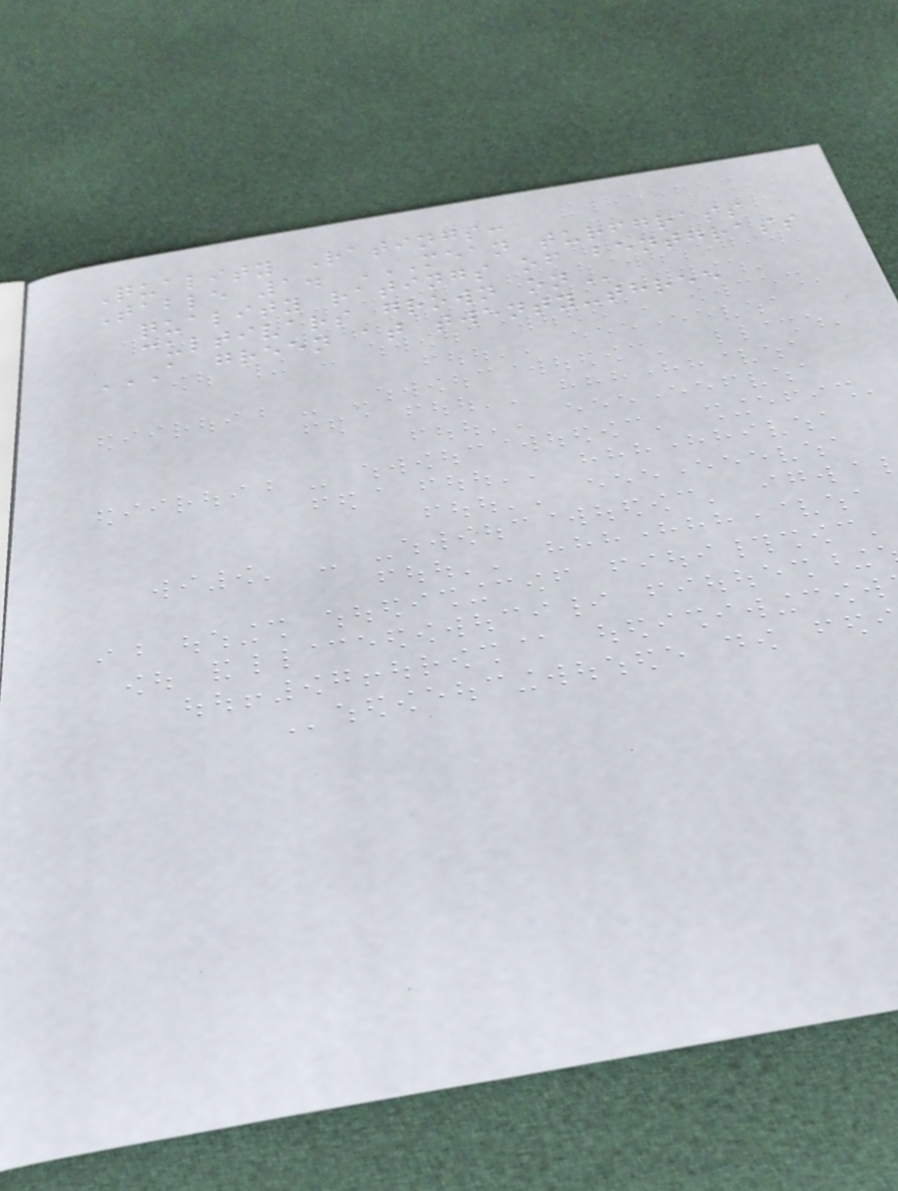Quality Ratings:
Table 1. MEAN TURFGRASS
QUALITY RATINGS OF BENTGRASS
CULTIVARS GROWN ON
A GREEN AT TWENTY-THREE
